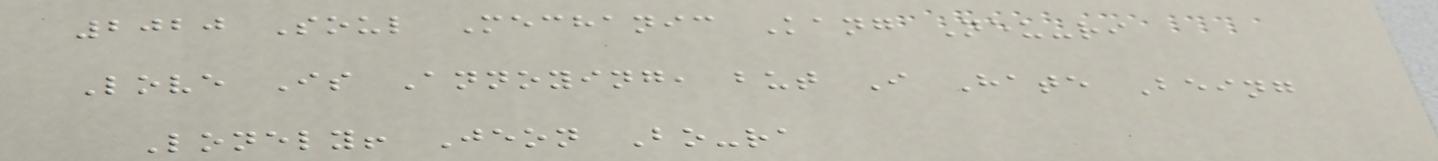2020 Soul Mechanic Kang Neu-ri
Love Is Annoying, but I Hate Being
Lonely! Jeon Bo-ra
